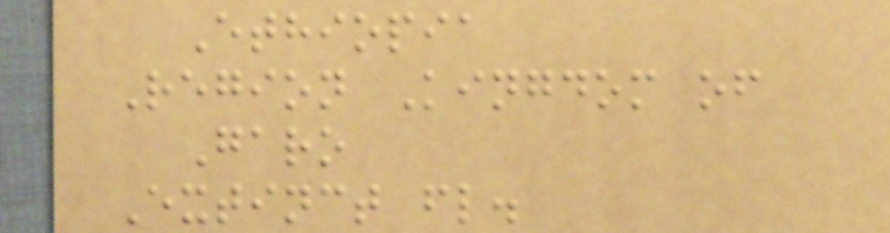Ethiopia
Region Kingdom of
Garo
Extinct fl.
